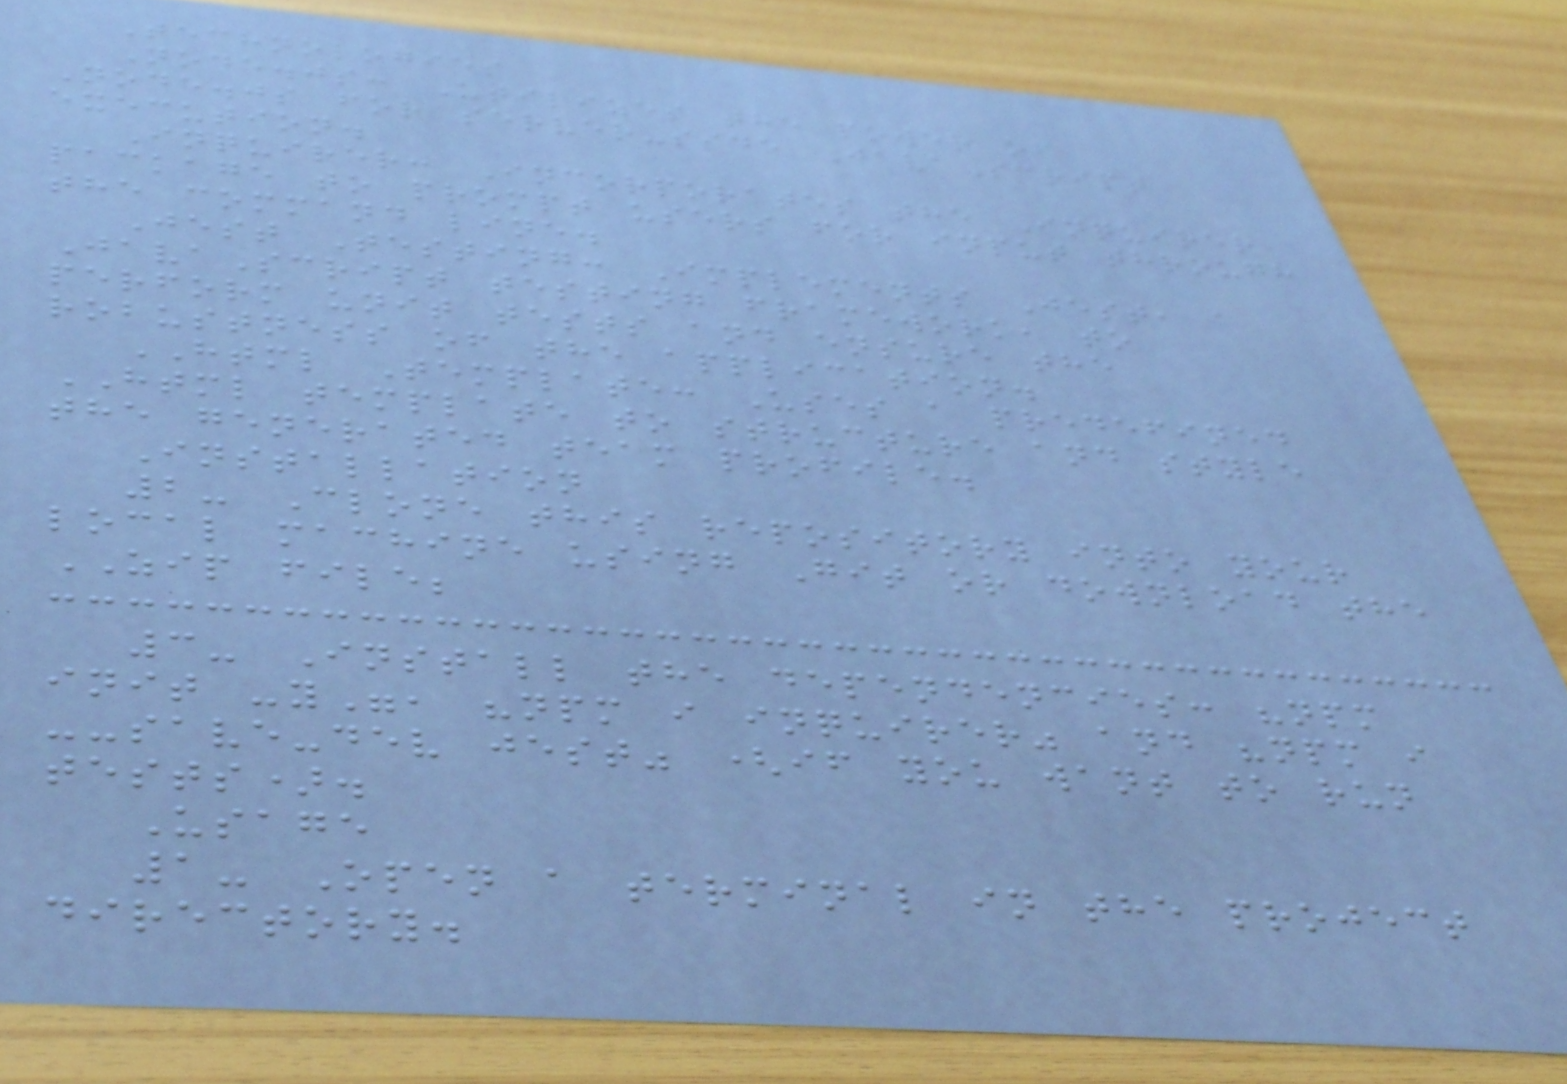Technologies
Node.js: Utilizes the power of
Node.js for server-side JavaScript
execution.
Inquirer: Incorporates the Inquirer
package to prompt users for input through
the command line.
Jest Testing: Implements Jest, a
JavaScript testing framework, to
perform unit tests and ensure the
robustness of the application.
HTML Template: Uses a predefined
HTML template to structure and style
the generated team profile.
Installation
2- Clone this repository into your
local machine using Git or download the
ZIP file;
3- Install the dependencies: "npm
init -y", "npm i inquirer" and "npm i
--save-dev jest" (if you want to run
tests).
Usage
1- Open a terminal in the project
directory.
